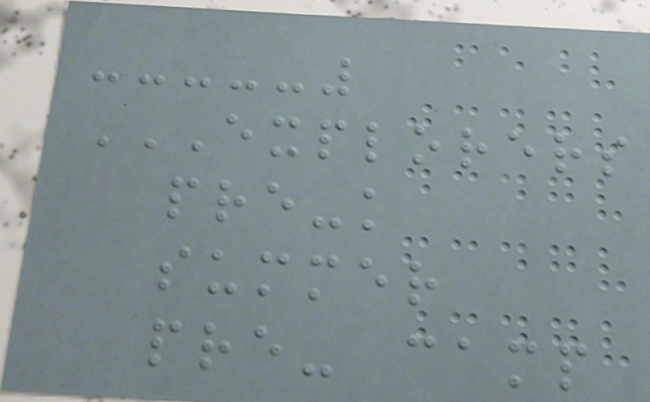EXPLORERS
PRE-K
SUMMER
PRE- CAMP
